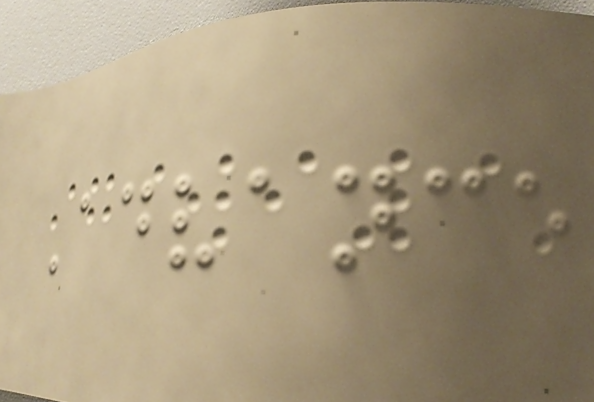Advance
